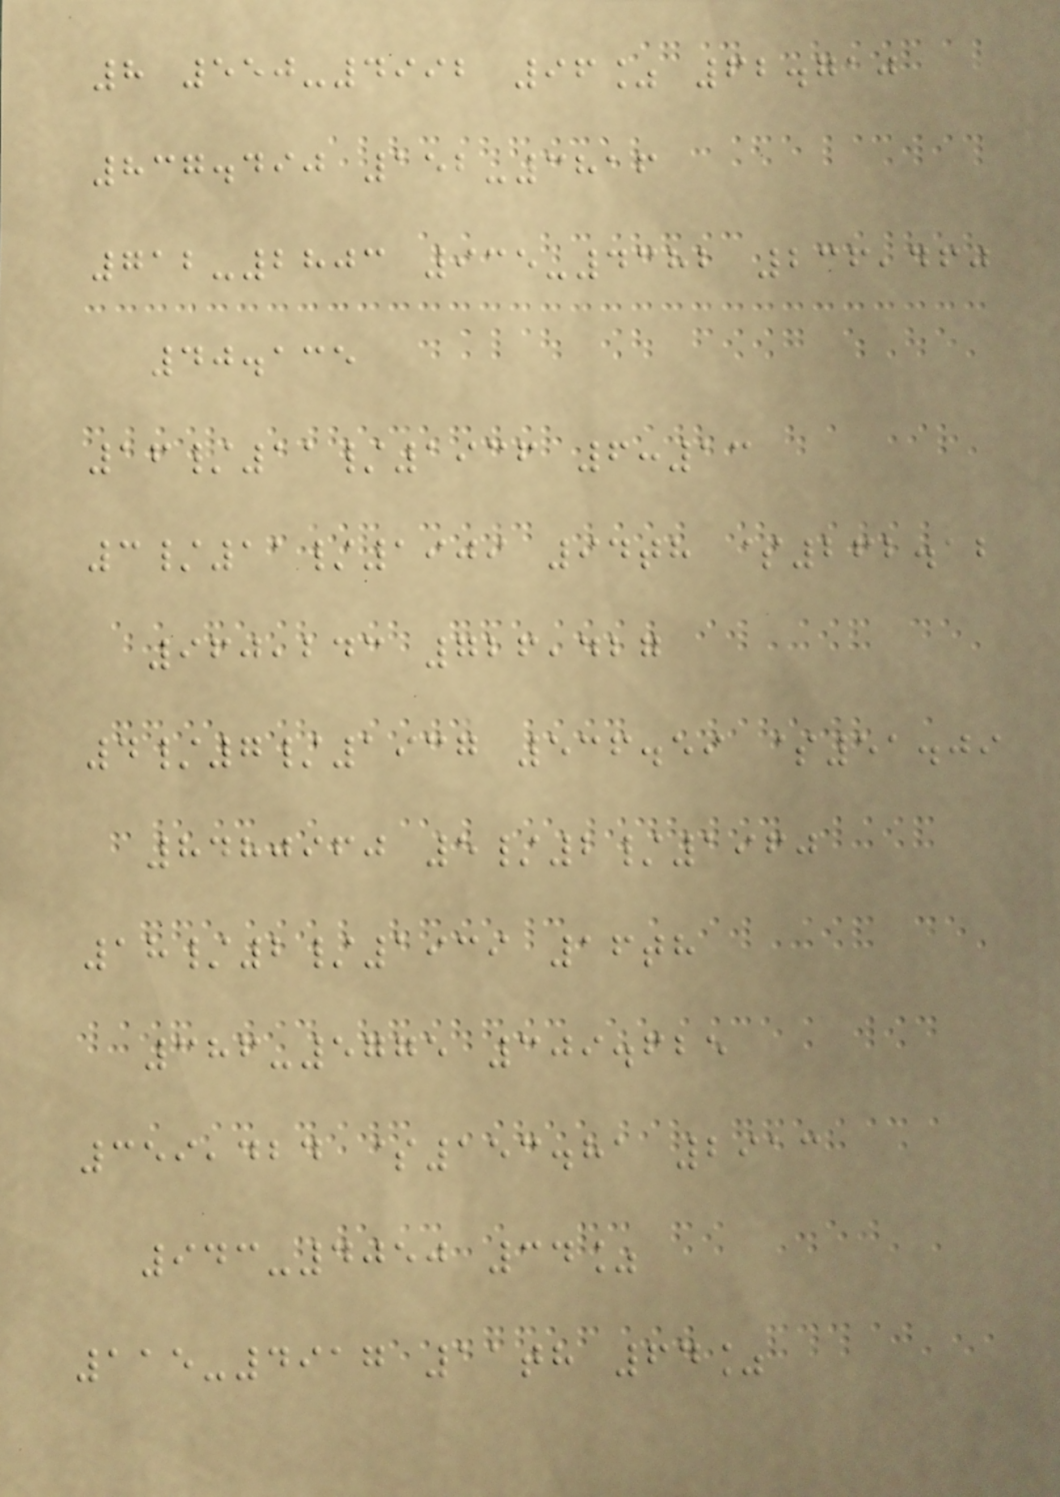8 550-4992 96% 62.710
837.490 152-3816
712-2803 935-4382 236,460
40.135
16/11/1936 6:13
3/11/1909 94th $262.12
960,243 726,427
4/7/1937 536.59 $51.09
8480960 5/2/1960
18/2/1939 16th
386-5775 309.625
359,424 $153.81 2913
943-4050 34%
115-4917 11th 64%
